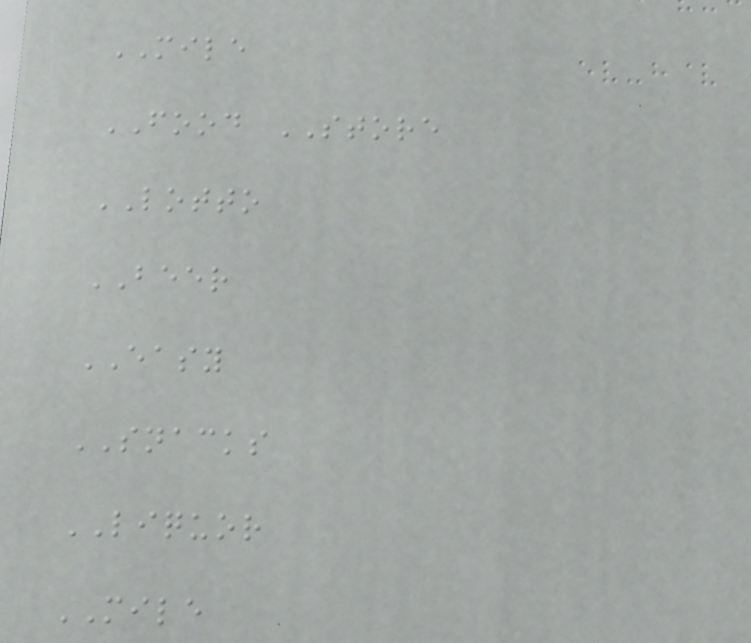MILE
FOOD STORE
LOTTO
BEER
EASY
SNACKS
LIQUOR
MILE
